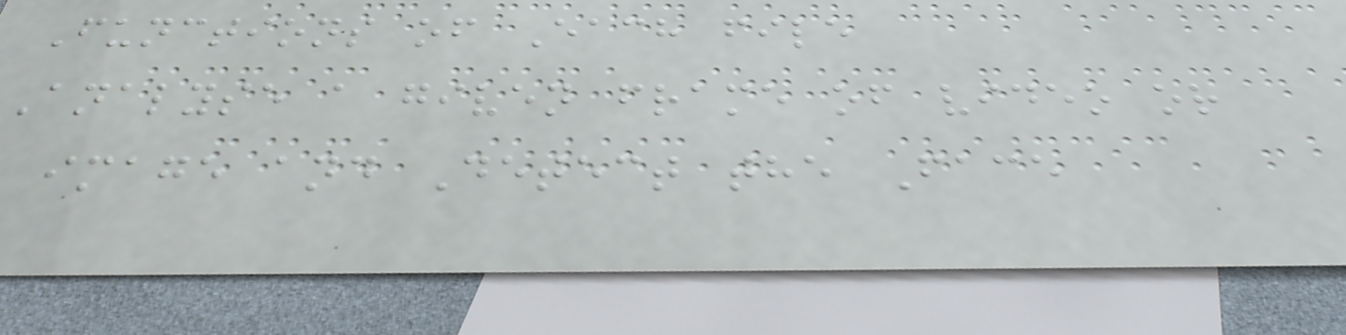Functions of Each file
Analyse a given frame of video or
image and Detect the Face
